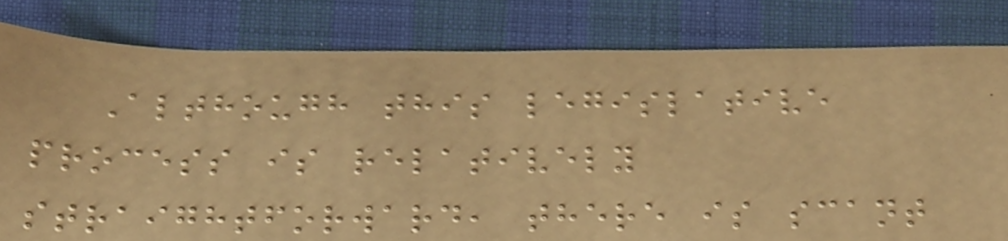Although this legislative
process is relatively
straightforward, there is scant
